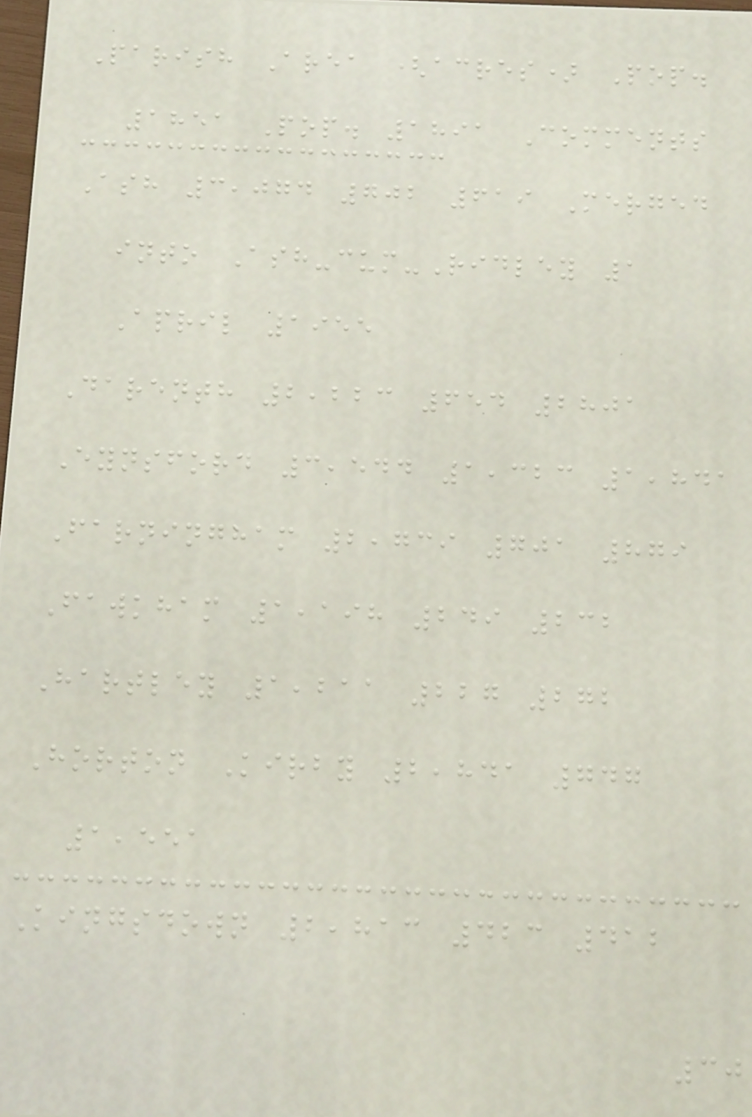Parish Area (acres) Pop.
1851 Pop. 1891 Comments
Ash 3,074 702 619 Merged
into Ash-cum-Ridley 1
April 1955
Darenth 2,223 654 2801
Eynsford 3,544 1,323 1,841
Farningham 2,739 701 879
Fawkham 1,198 249 232
Hartley 1,211 227 272
Horton Kirby 2,841 747
1,551
Kingsdown 2,813 423 412
30
